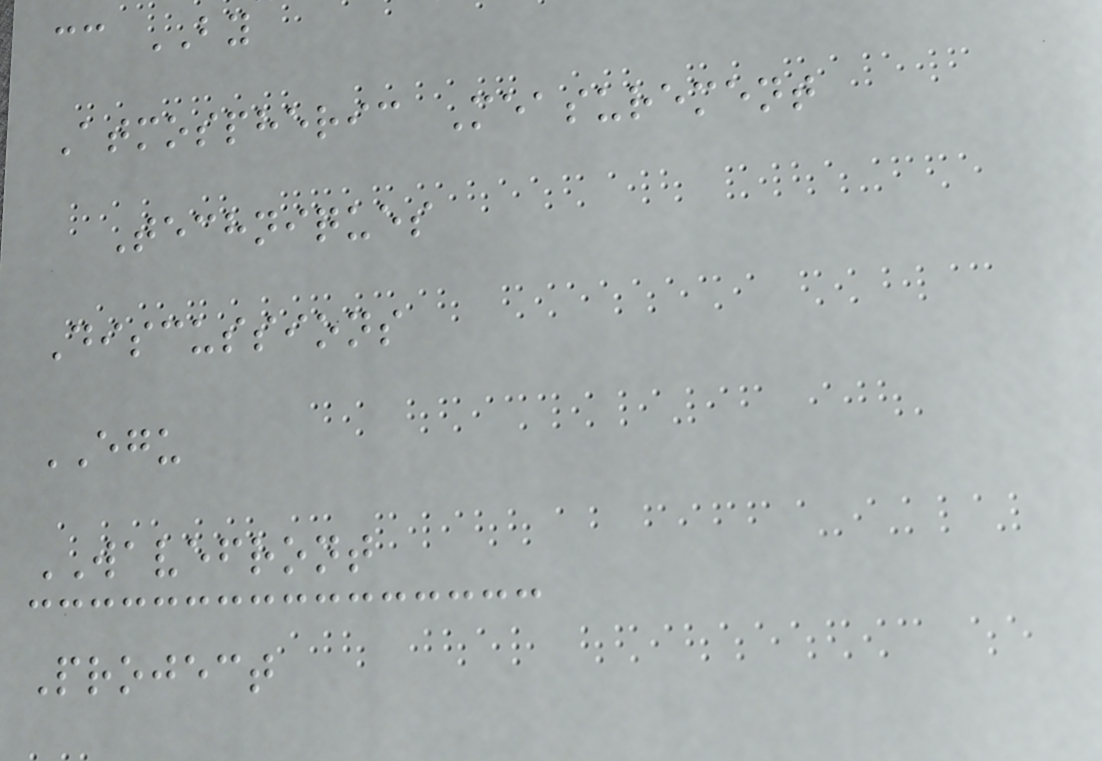cc BY
Atmospheric Measurement
Techniques
Discussions
EGU
WAVEFRONT
Project
